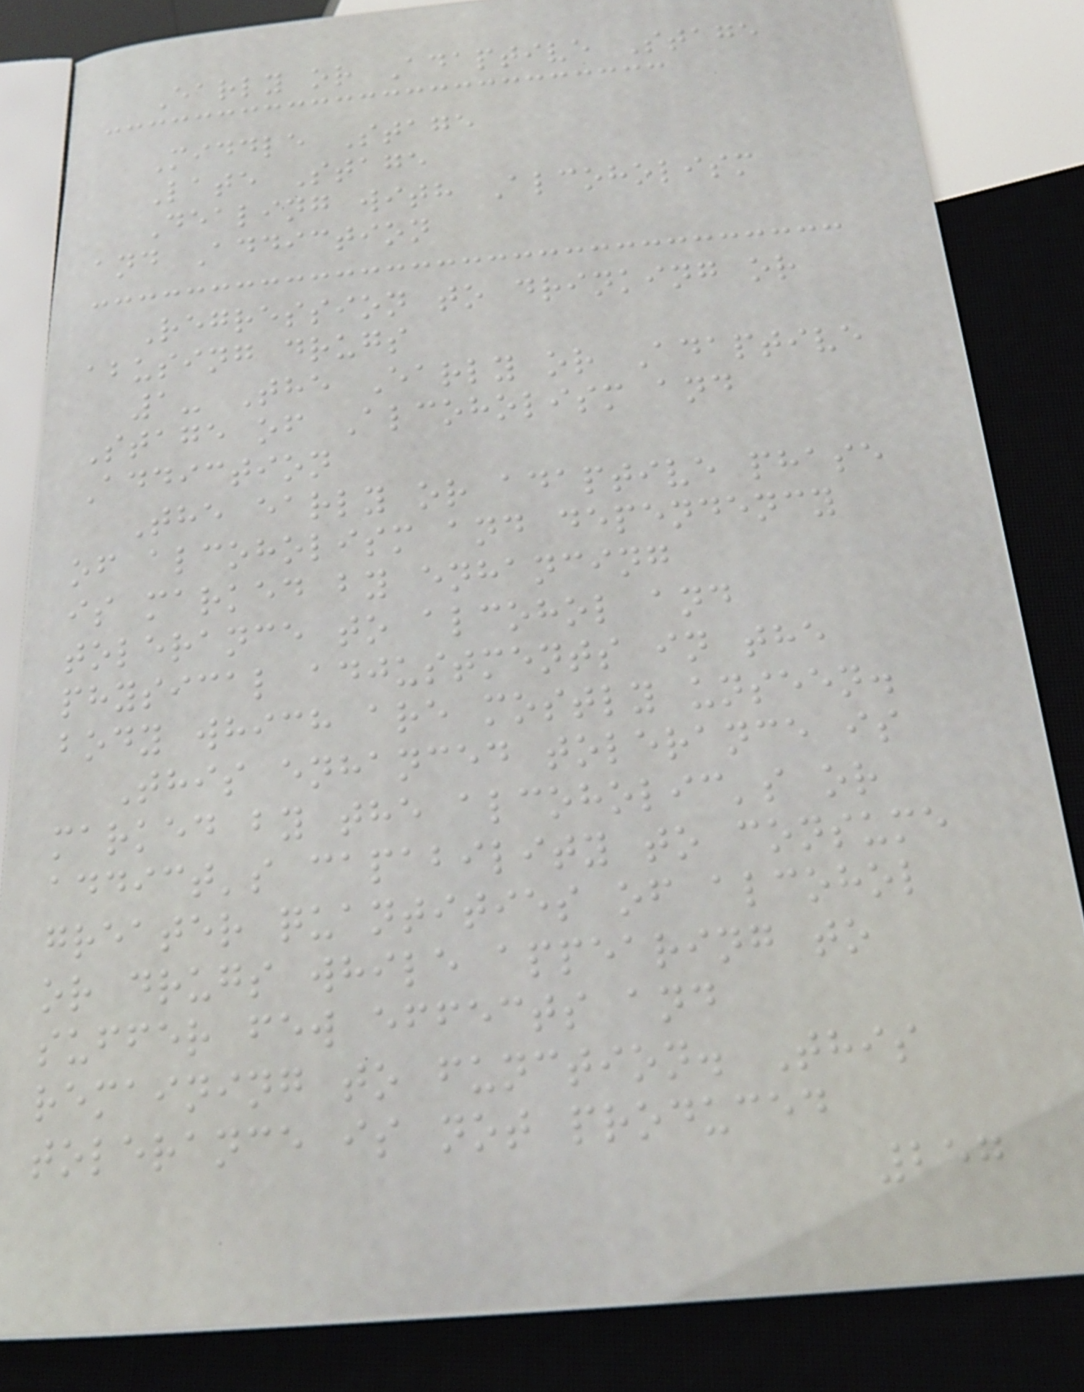Early or Adaptive Stage
Middle Stage
Late Stage
Dealing with Alcoholism
and Addiction
Regression to drinking or
abusing drugs
1- The Early or Adaptive
Stage of Alcoholism and
Addiction
The early or adaptive phase
of alcoholism and dependency
is marked by enhancing
tolerance to alcohol and
physical adjustments in the
body which are mostly unseen.
This enhanced tolerance is
marked by the alcoholic's or
addict's capability to consume
greater quantities of alcohol
or drugs while appearing to
suffer few effects and
remaining to function. This
tolerance is not produced
257
